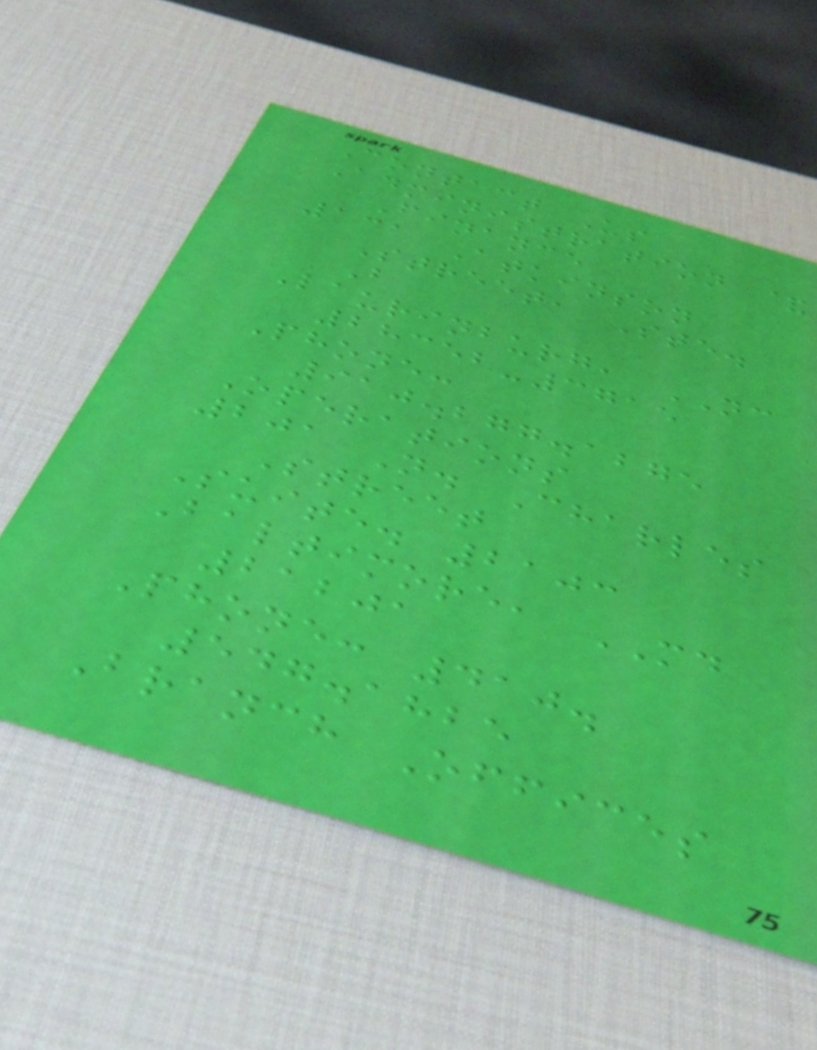Contact Us
Administration &
Finance
131 Atkinson
Street, Ste.
B
Laurinburg, NC
28352-3715
Phone:
910.277.1275
Operations
201 N. Charles
Street
Suite. 2103
Baltimore, MD
21201
Phone: 410.
547.1825
Branch Offices
